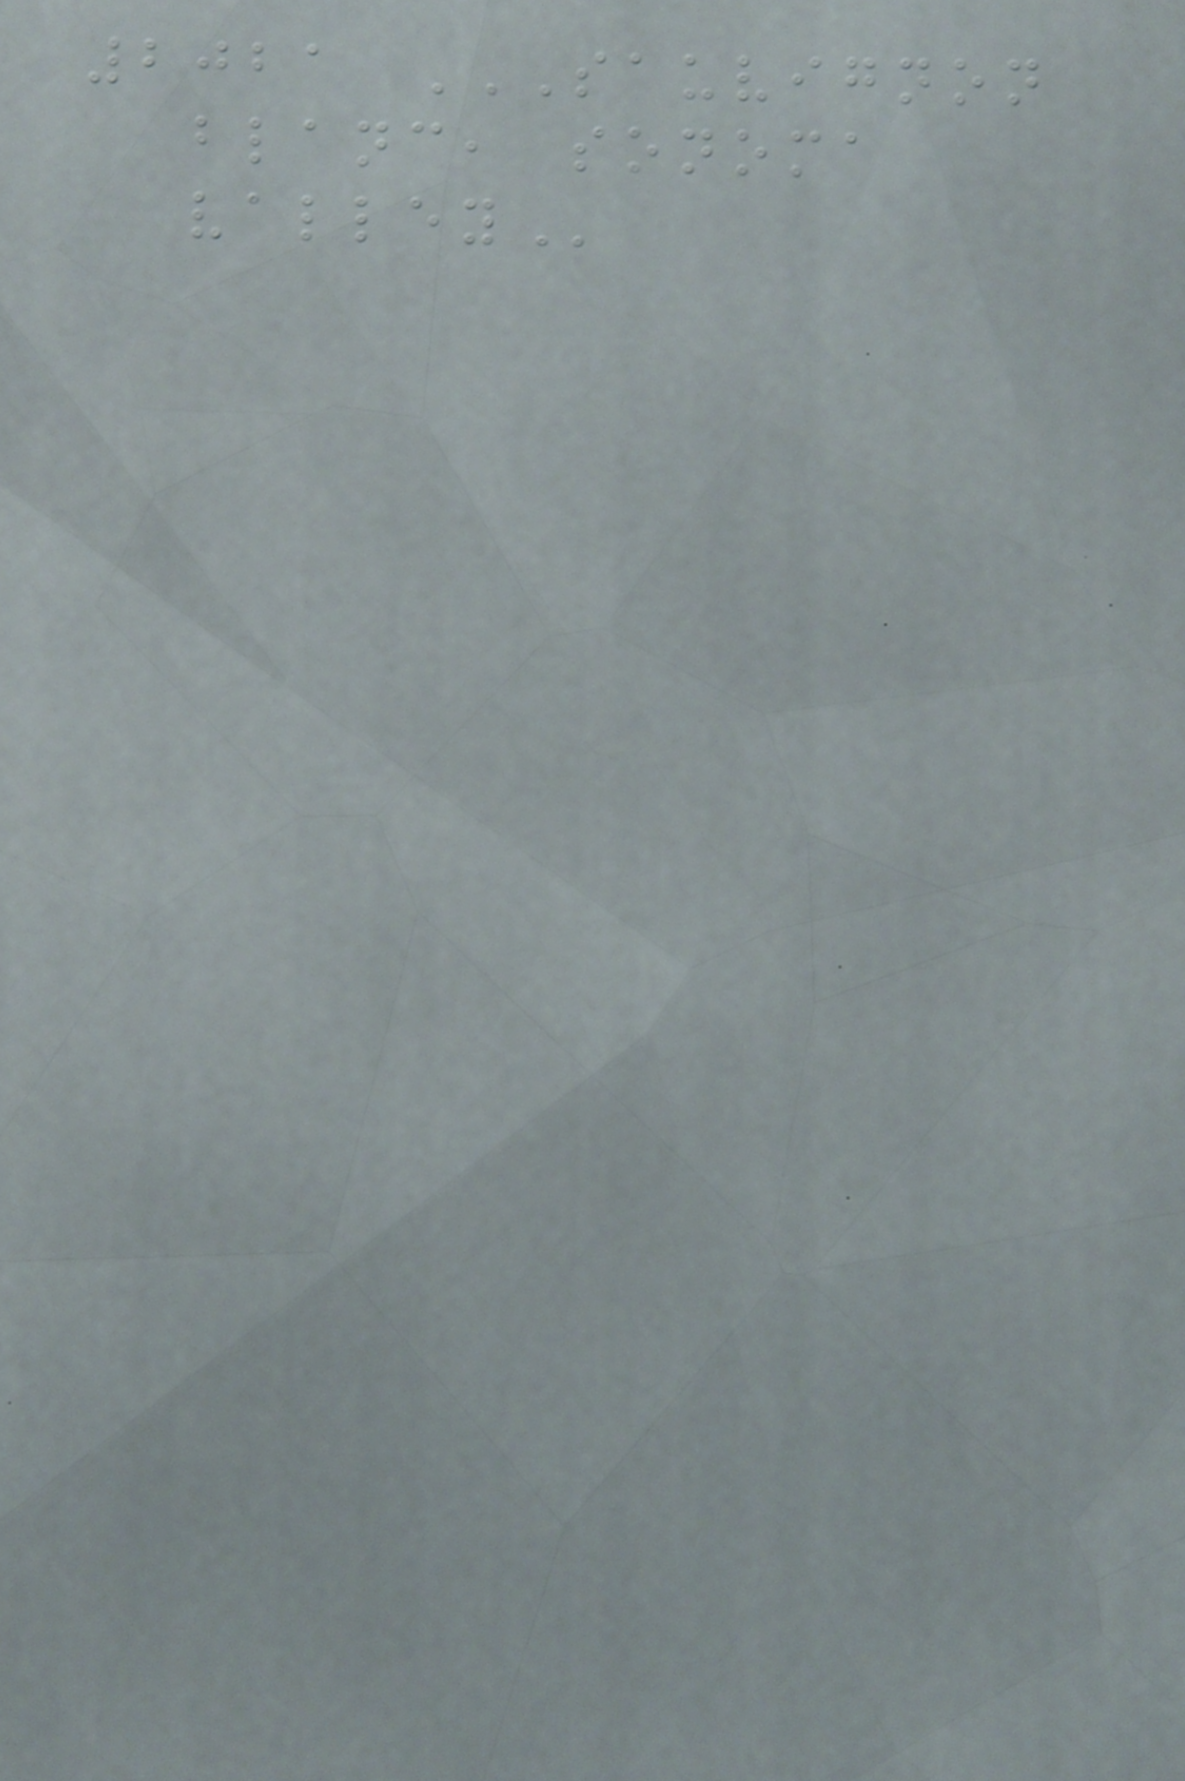2021 SAUVIGNON
BLANC, SONOMA
VALLEY
